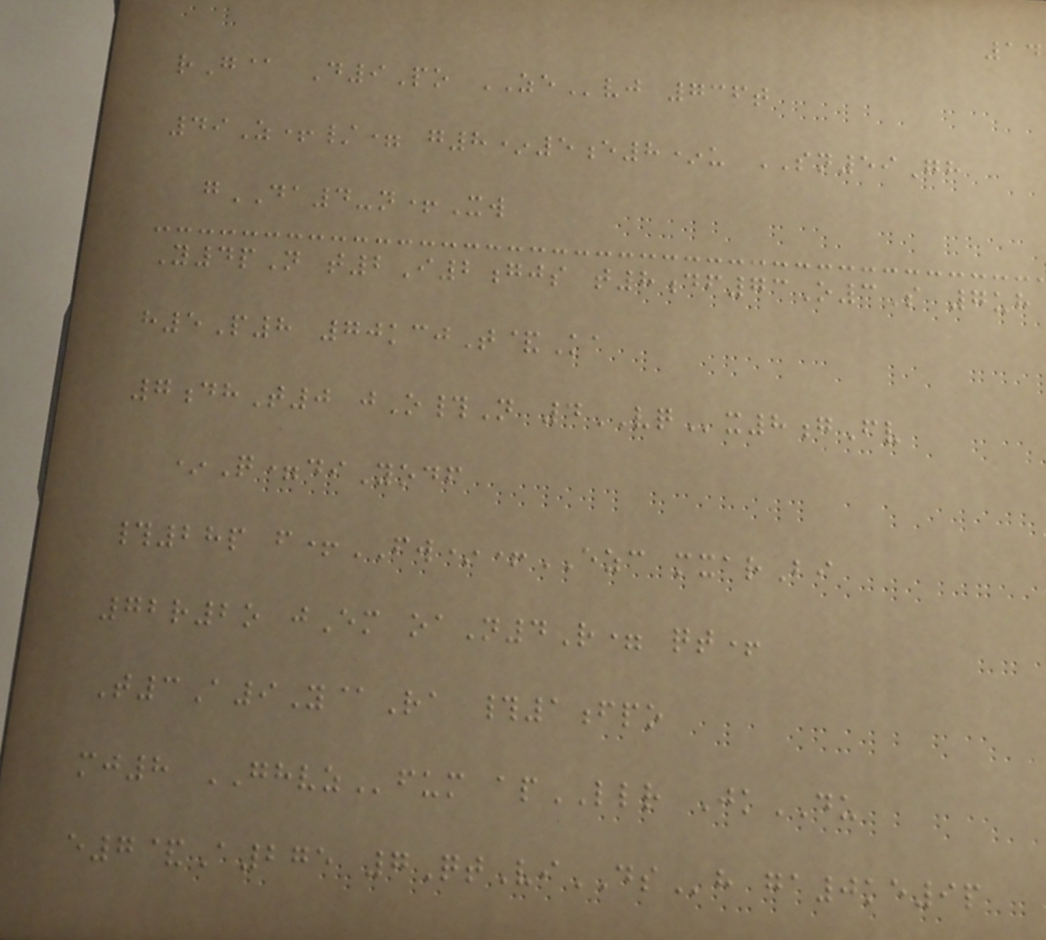14
rG@ D9Po ZEvj 736t
49Z+/= g8*5e8*u SN59Gh
gDA4-n+Xw
Y4pN t2I2gjs t8df73O3S 7uh
h5P8 70kcjT&Ka
7dhT0 jO#N 4VQx8gFv
*Q=diYodf
#28p f+FW*+EZC mxarBi
72r2o jEm oaN4R= qt+
T3A9Y@Ra #1fpo
mj8 GHVZfum apLLR JkDU
e7&A275 7QtViDSh ga0ke9p
